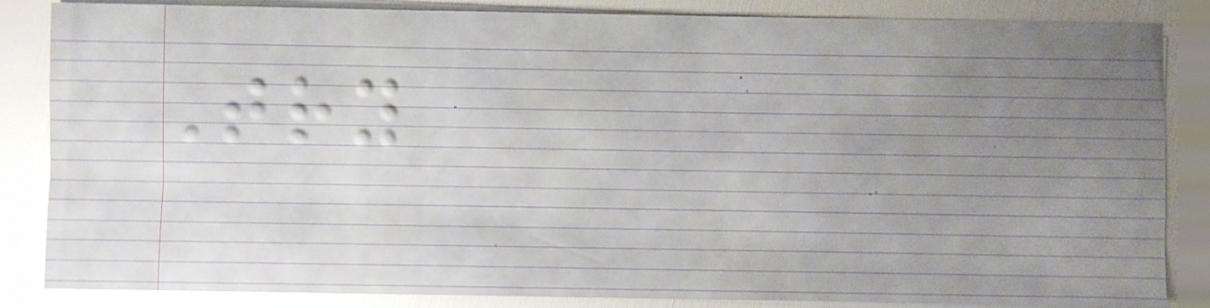Try
